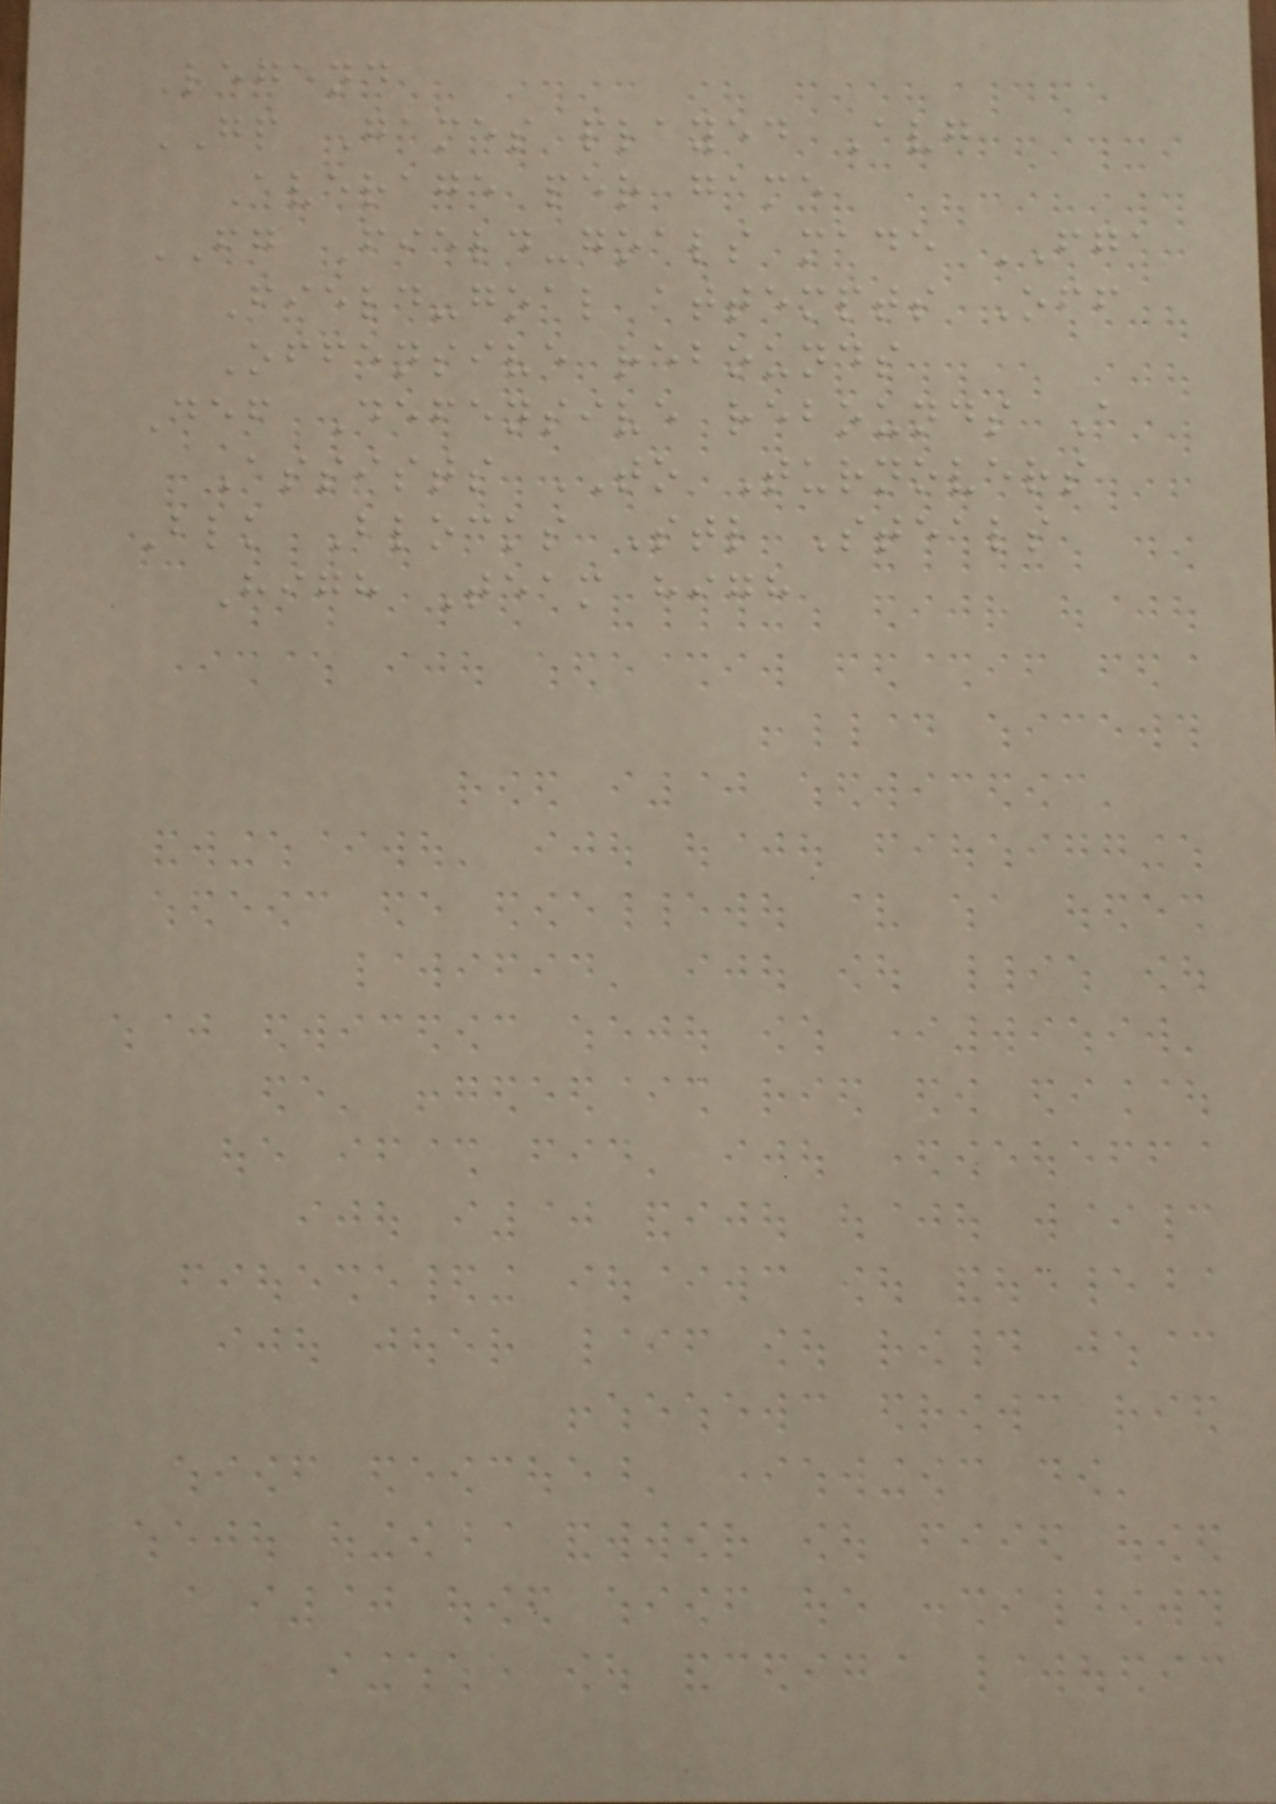Legend
GP Games played Avg
Average per game
FG Field-goals made FGA
Field-goal attempts Off
Offensive rebounds
Def Defensive rebounds A
Assists TO Turnovers
Blk Blocks Stl Steals
High Team high
